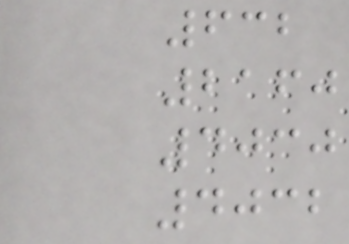632
2160
4030
4032
